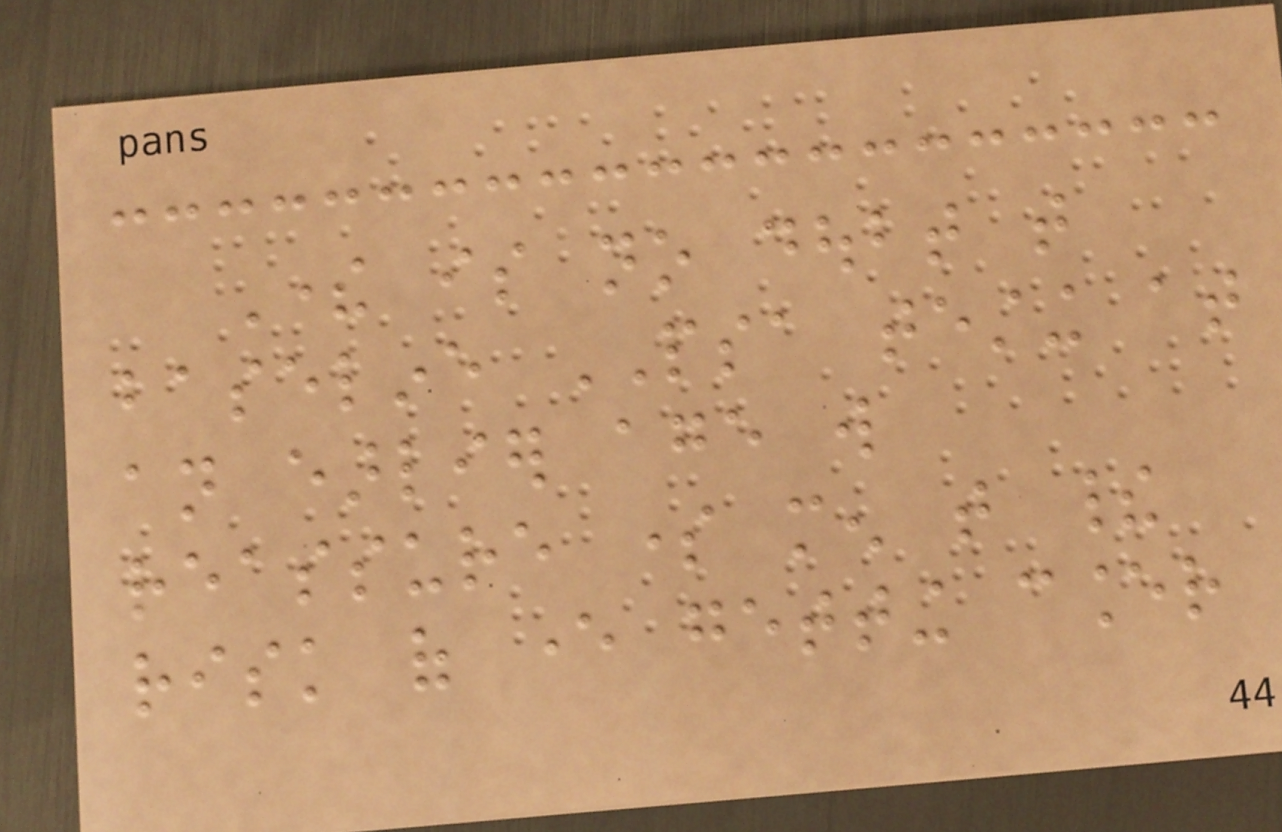There is no doubt that
baseline PSA testing at
an earlier age will
reassure some men that their
risk of ever getting cancer
